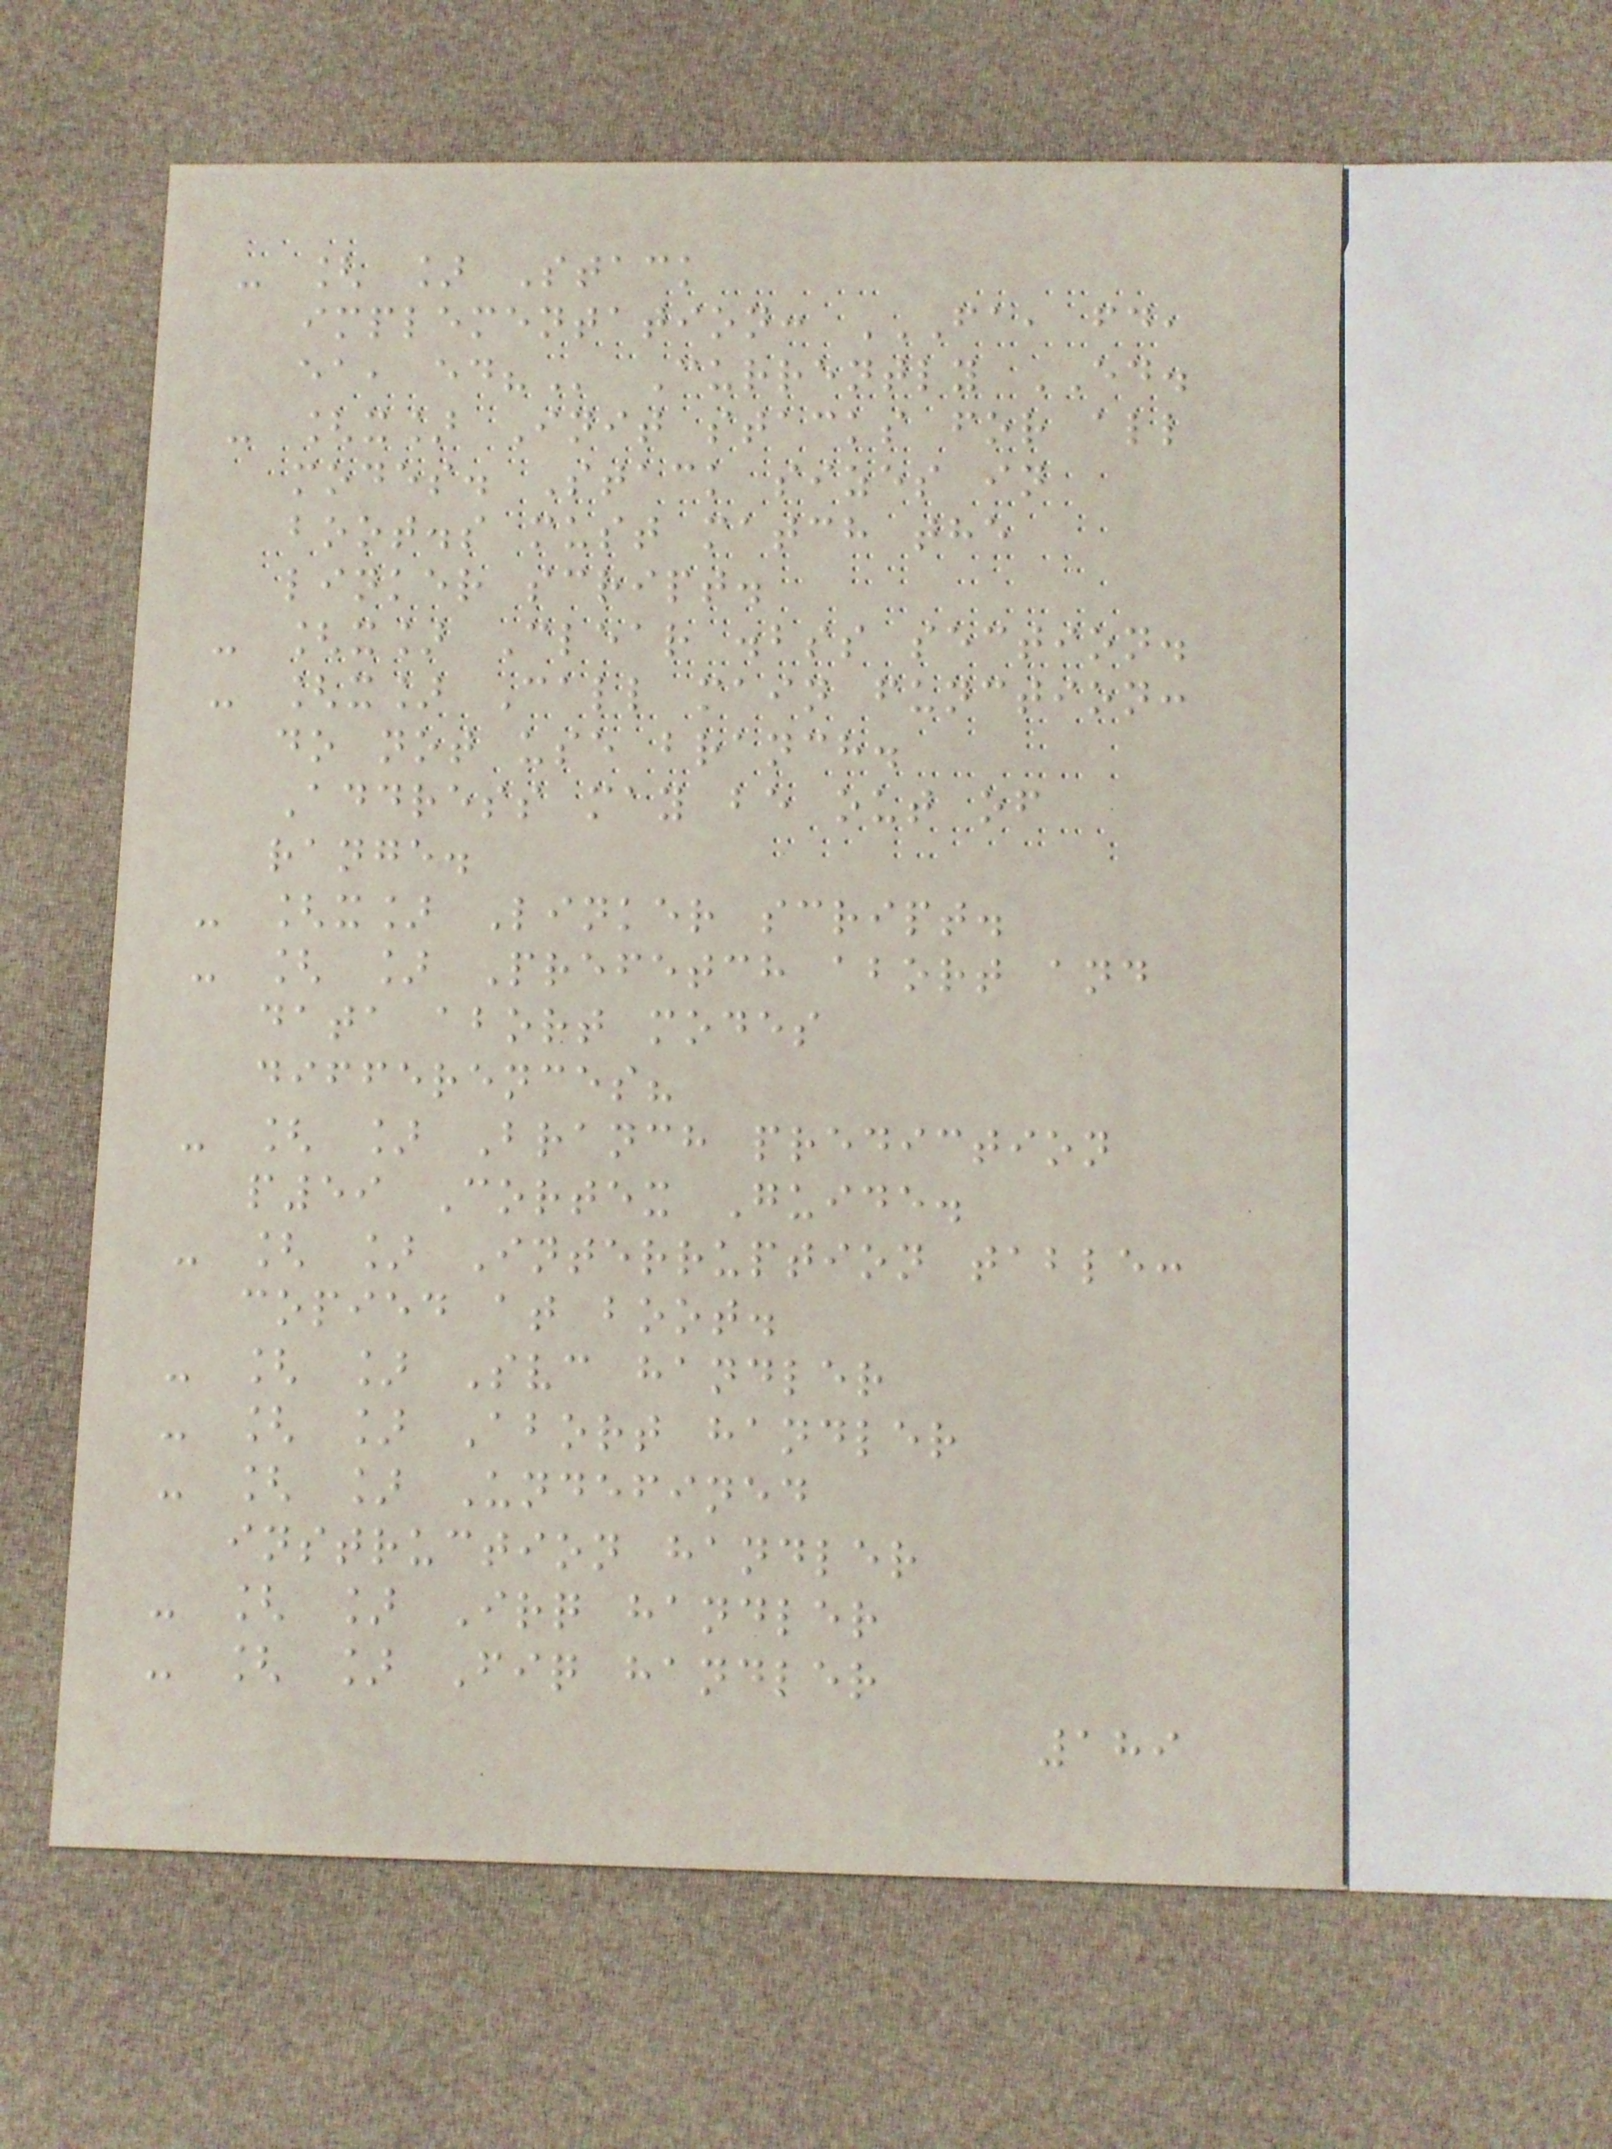- [ ] Stack
implementation: FA, FD,
EA, ED? Currently ED.
- [x] Init stacks for all
modes. Stack sizes in
boot.s must match the
linker script.
- [x] Clear .bss section.
- [x] Call main function:
do not use branch.
Address may be out of
range.
- [x] Linker script.
- [ ] Prefetch abort and
data abort modes
differences?
- [ ] Branch prediction
p59 Cortex Guide.
- [ ] Interruption table:
copied at boot.
- [ ] Svc handler
- [ ] Abort handler
- [ ] Undefined
instruction handler
- [ ] Irq handler
- [ ] Fiq handler
189
